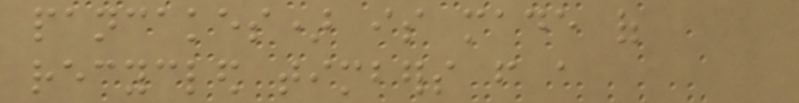pancakes) is made of
recycled timbers from a
